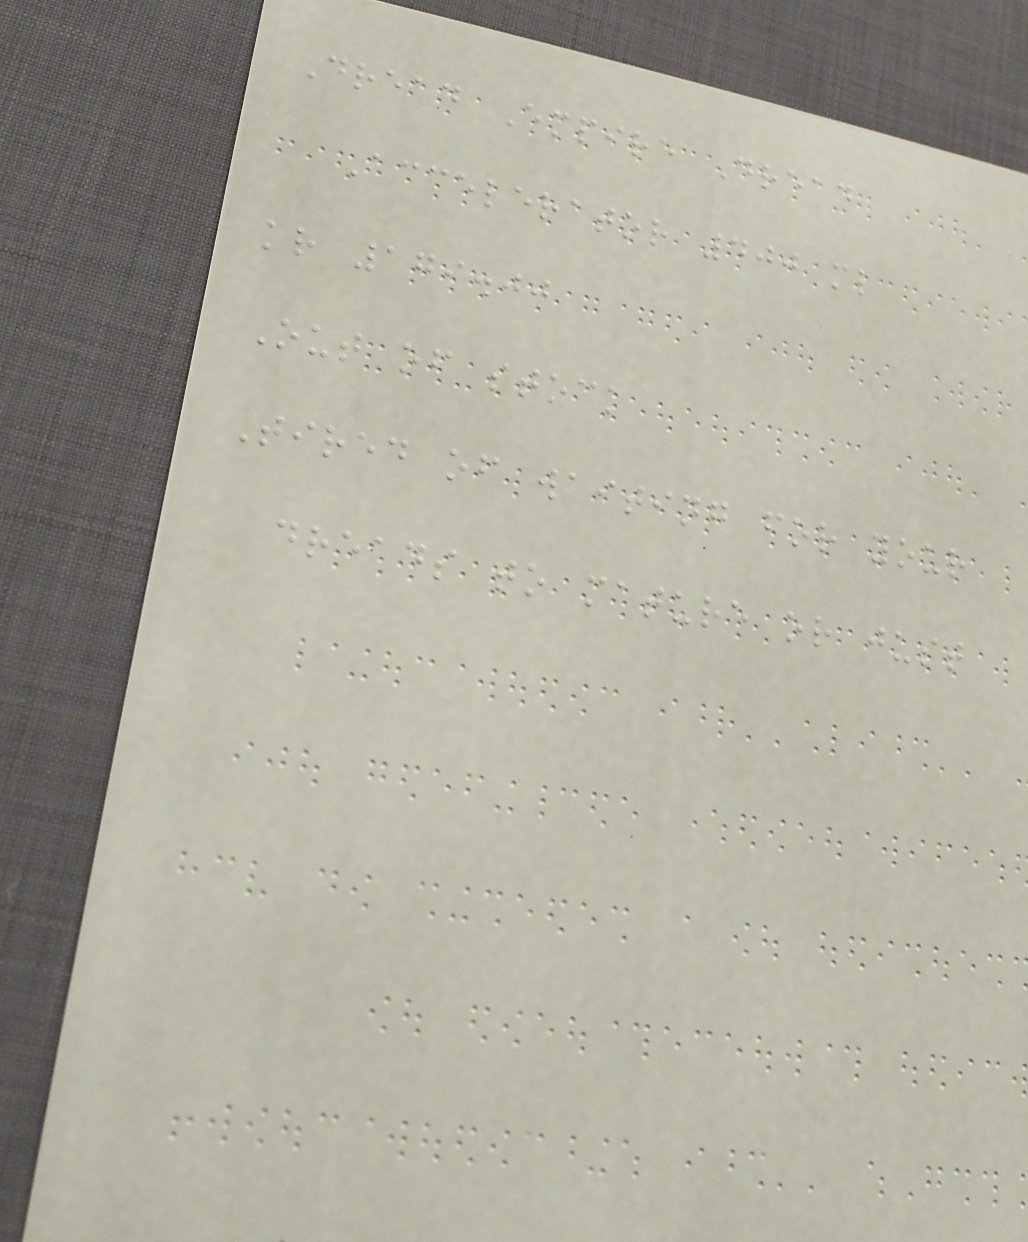Dread Empire Dread
Accelerator 400 ml
kr 179.00
Out of stock
Tired of waiting for your
dreads to mature or just
